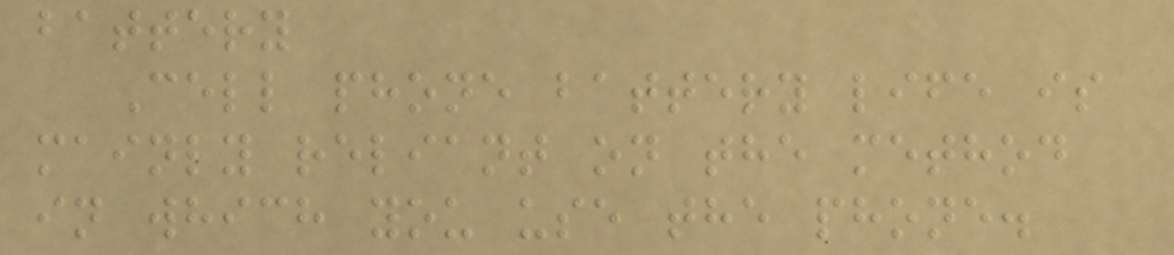battery
Cell phone battery life is
mainly reliant on the method
in which you use the phone.
